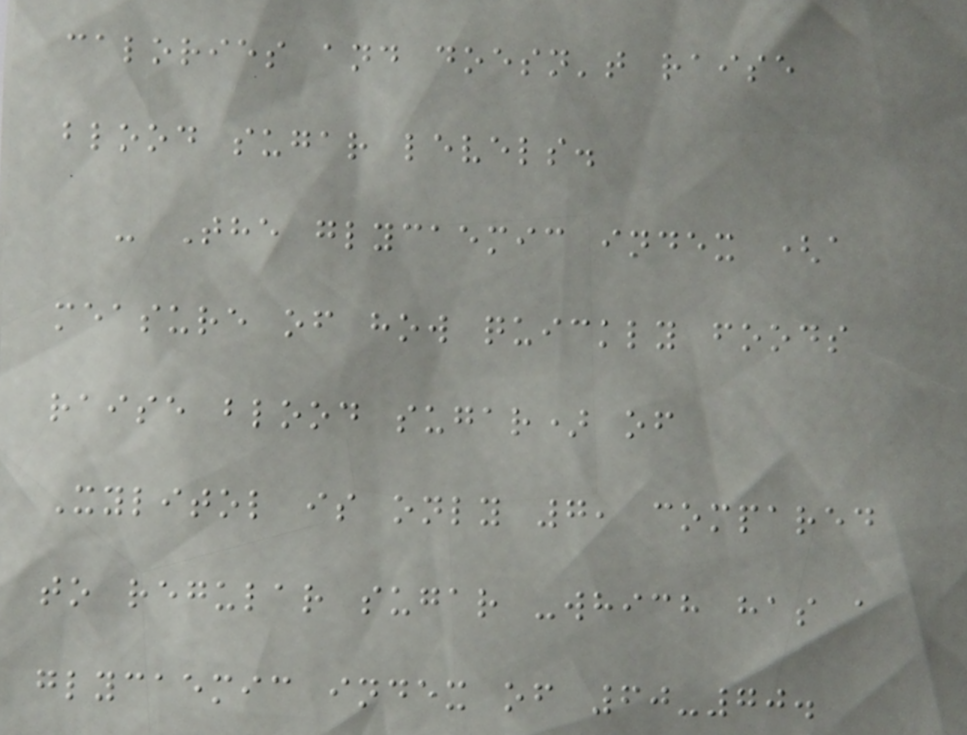calories and doesn't raise
blood sugar levels.
- The glycaemic index (a
measure of how quickly foods
raise blood sugar) of
Xylitol is only 7, compared
to regular sugar -which has a
glycaemic index of 60-70.
